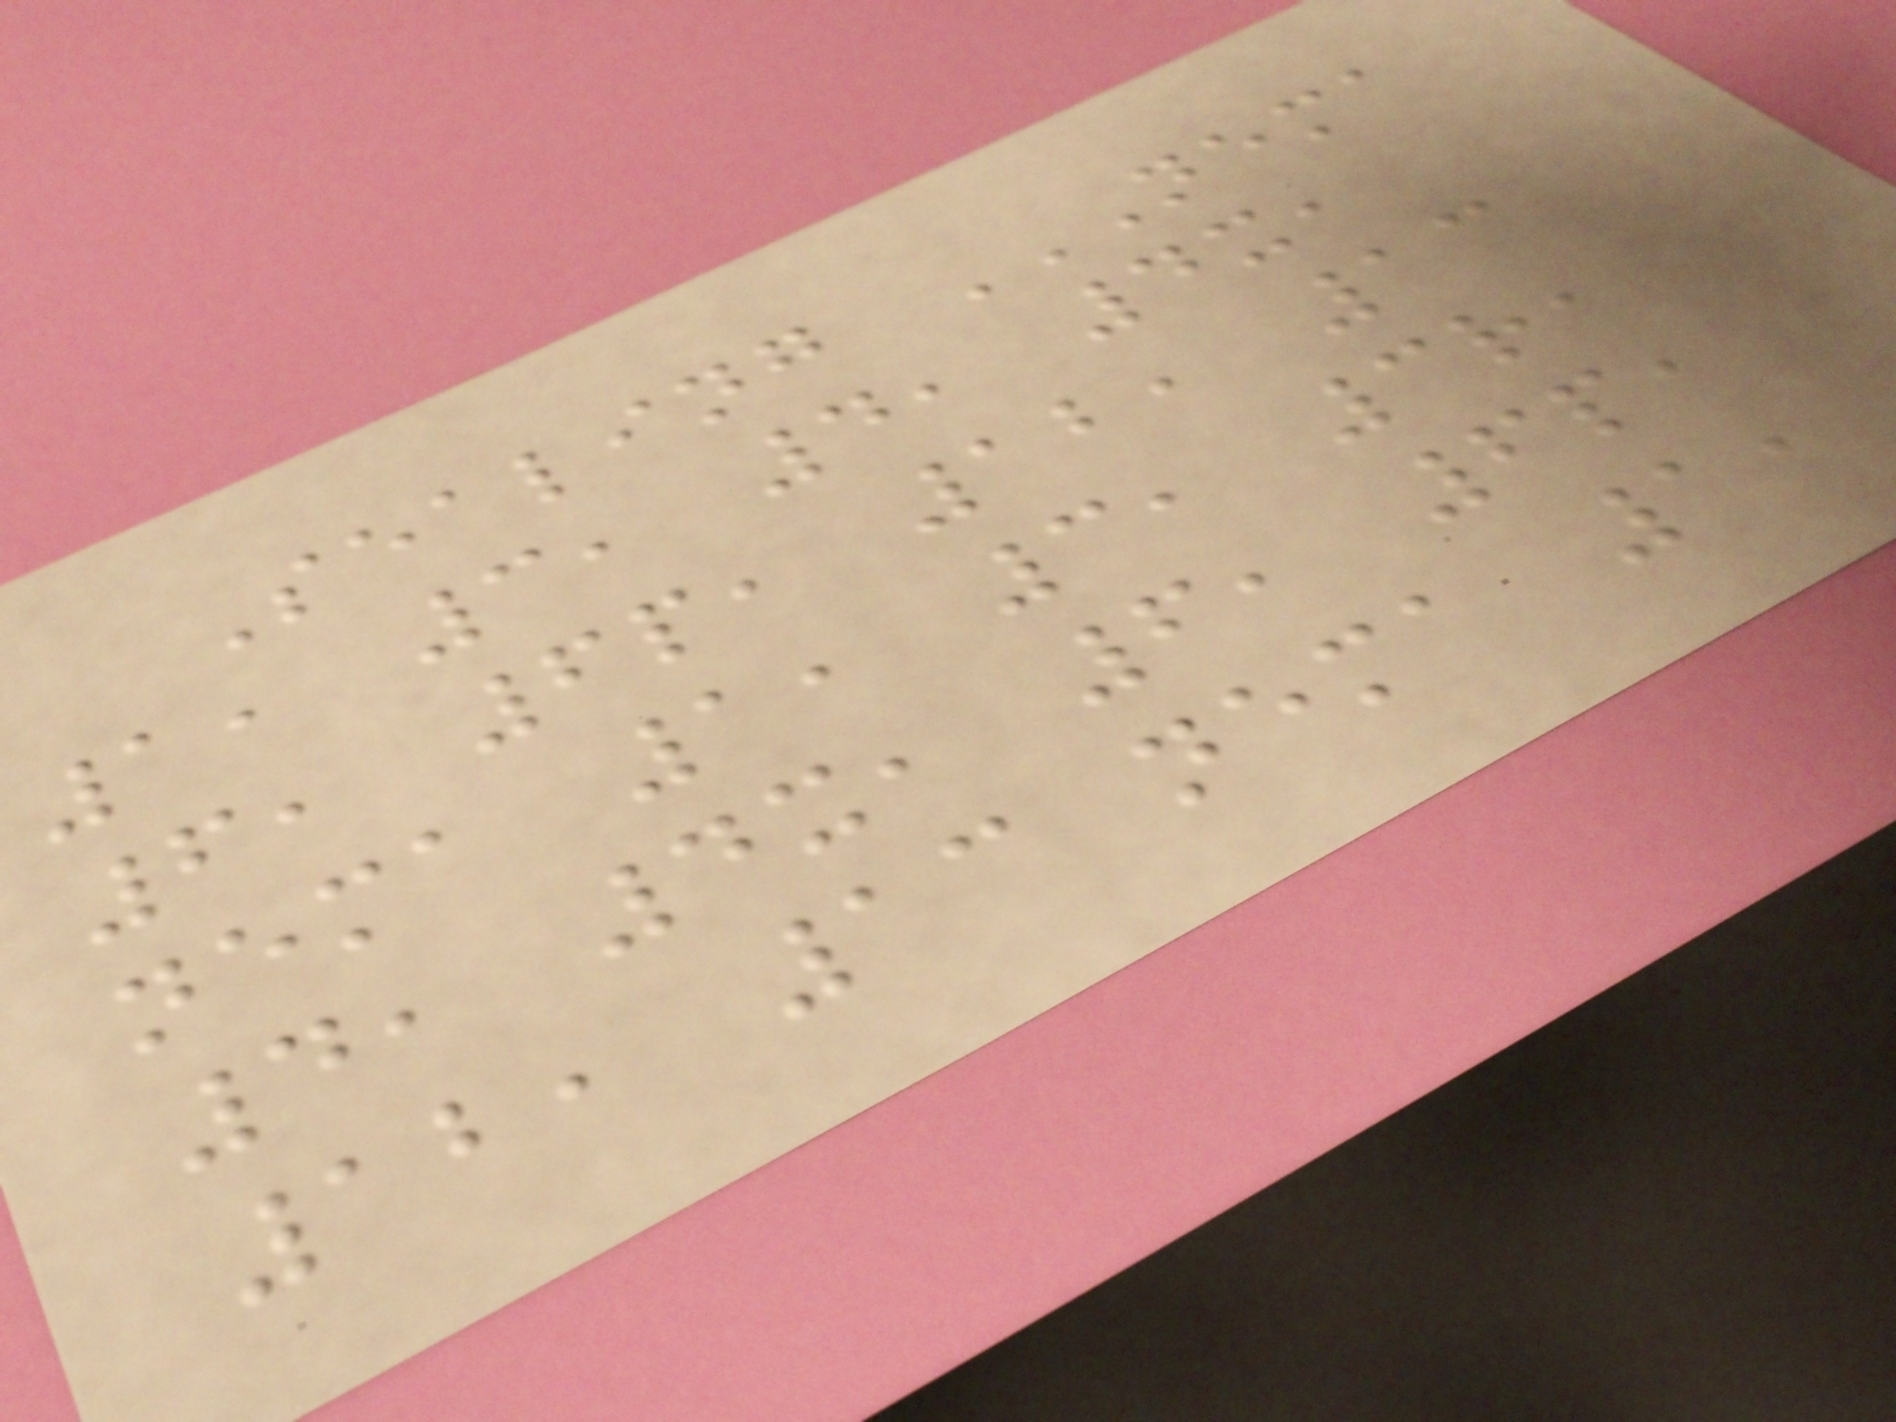Sealing NEMA
1, 3, 4, 4X,
6, 6P, 12, 13
NEMA 1, 3, 3R,
4, 4X, 6, 6P,
12, 13 NEMA 1,
